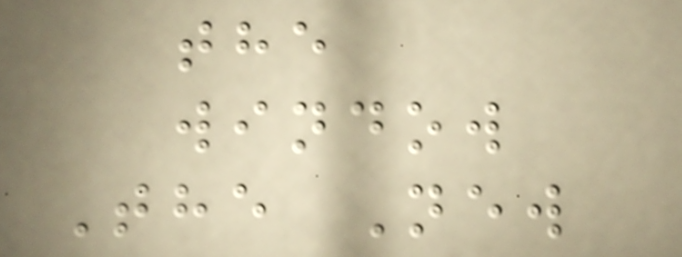the
window
The New
